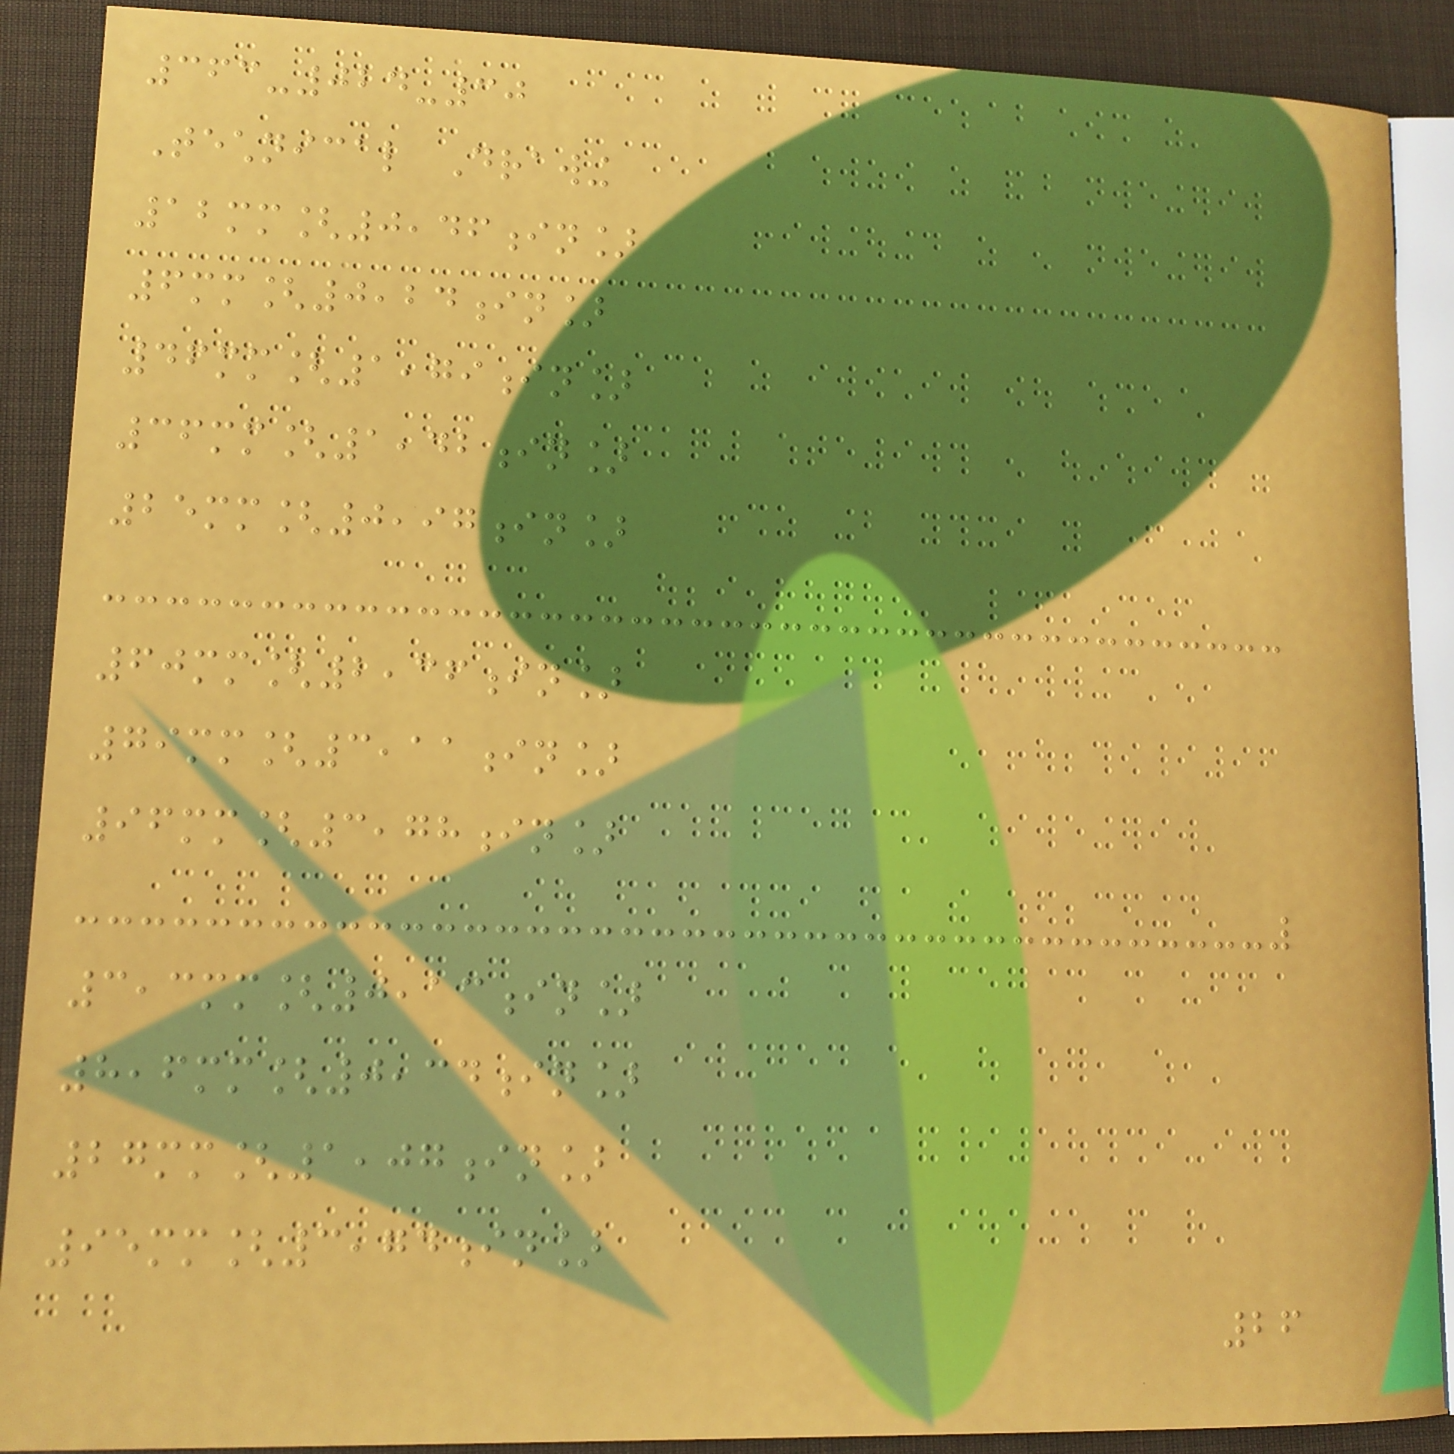363-024-30
Technical Drawing
12mm[0,46in]
6mm[0,24in]
46mm[1,79in]
36mm[1,42in]
25mm[0,97in]
60mm[2,36in]
79mm[3,11in]
96mm[3,78in]
3,3mm[0,13in]
8,6mm[0,34in]
27mm[1,07in]
95mm[3,74in]
26
